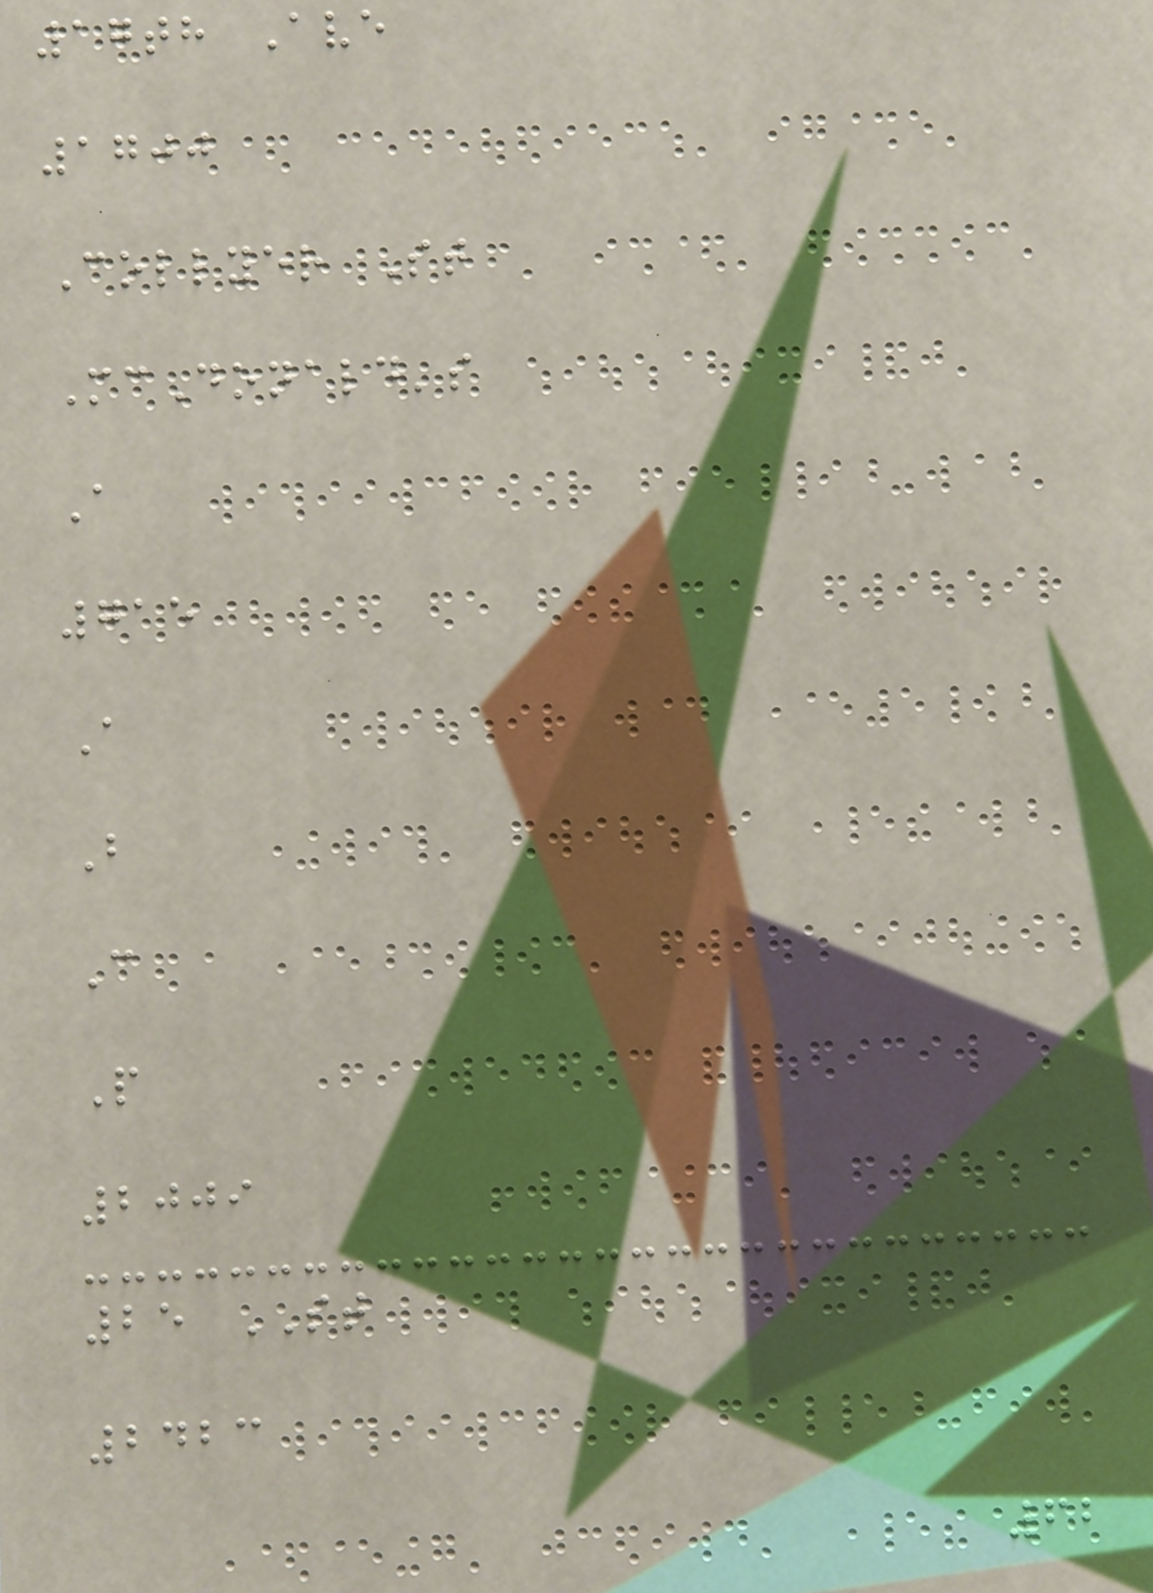17th Ave
1700
Collyer St
McDonald's
A
715
A
B
C
P
2009
25 ST
2423
62
